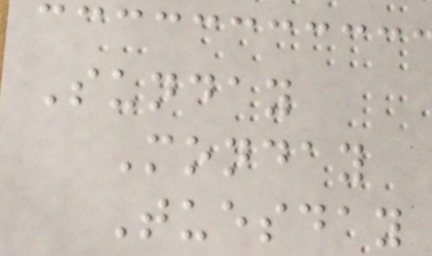Sunday
Monday
Tuesday
